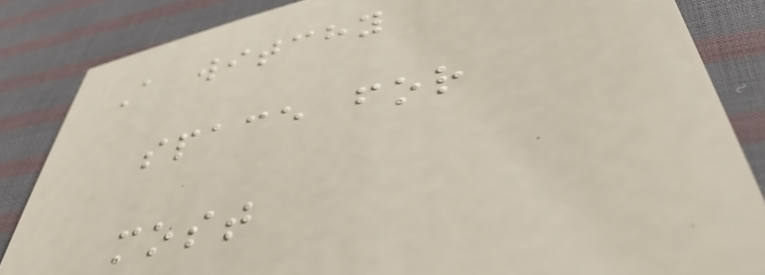A witchy
space for
most
